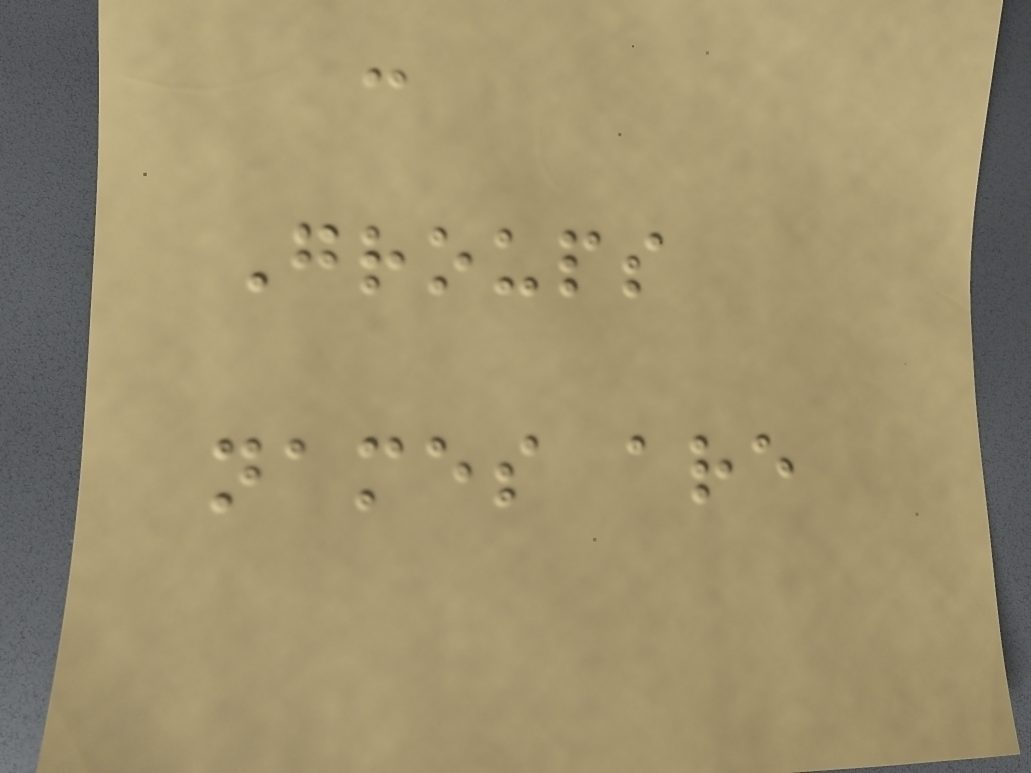-
Groups
names are
